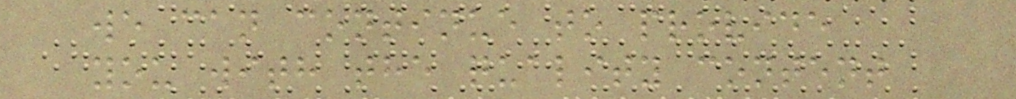we can continue to provide
you with the quality content
